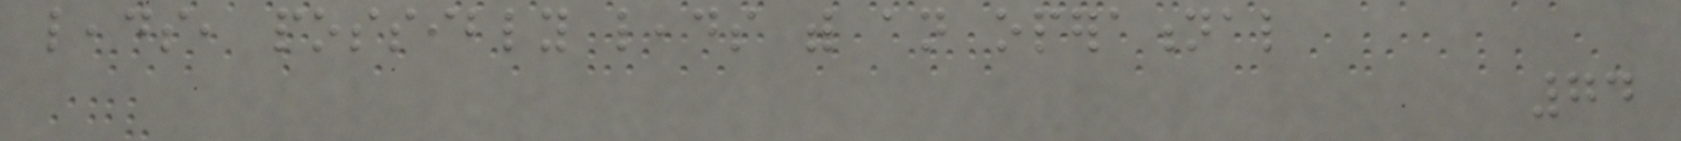leads, possibly leads with an operational
74
